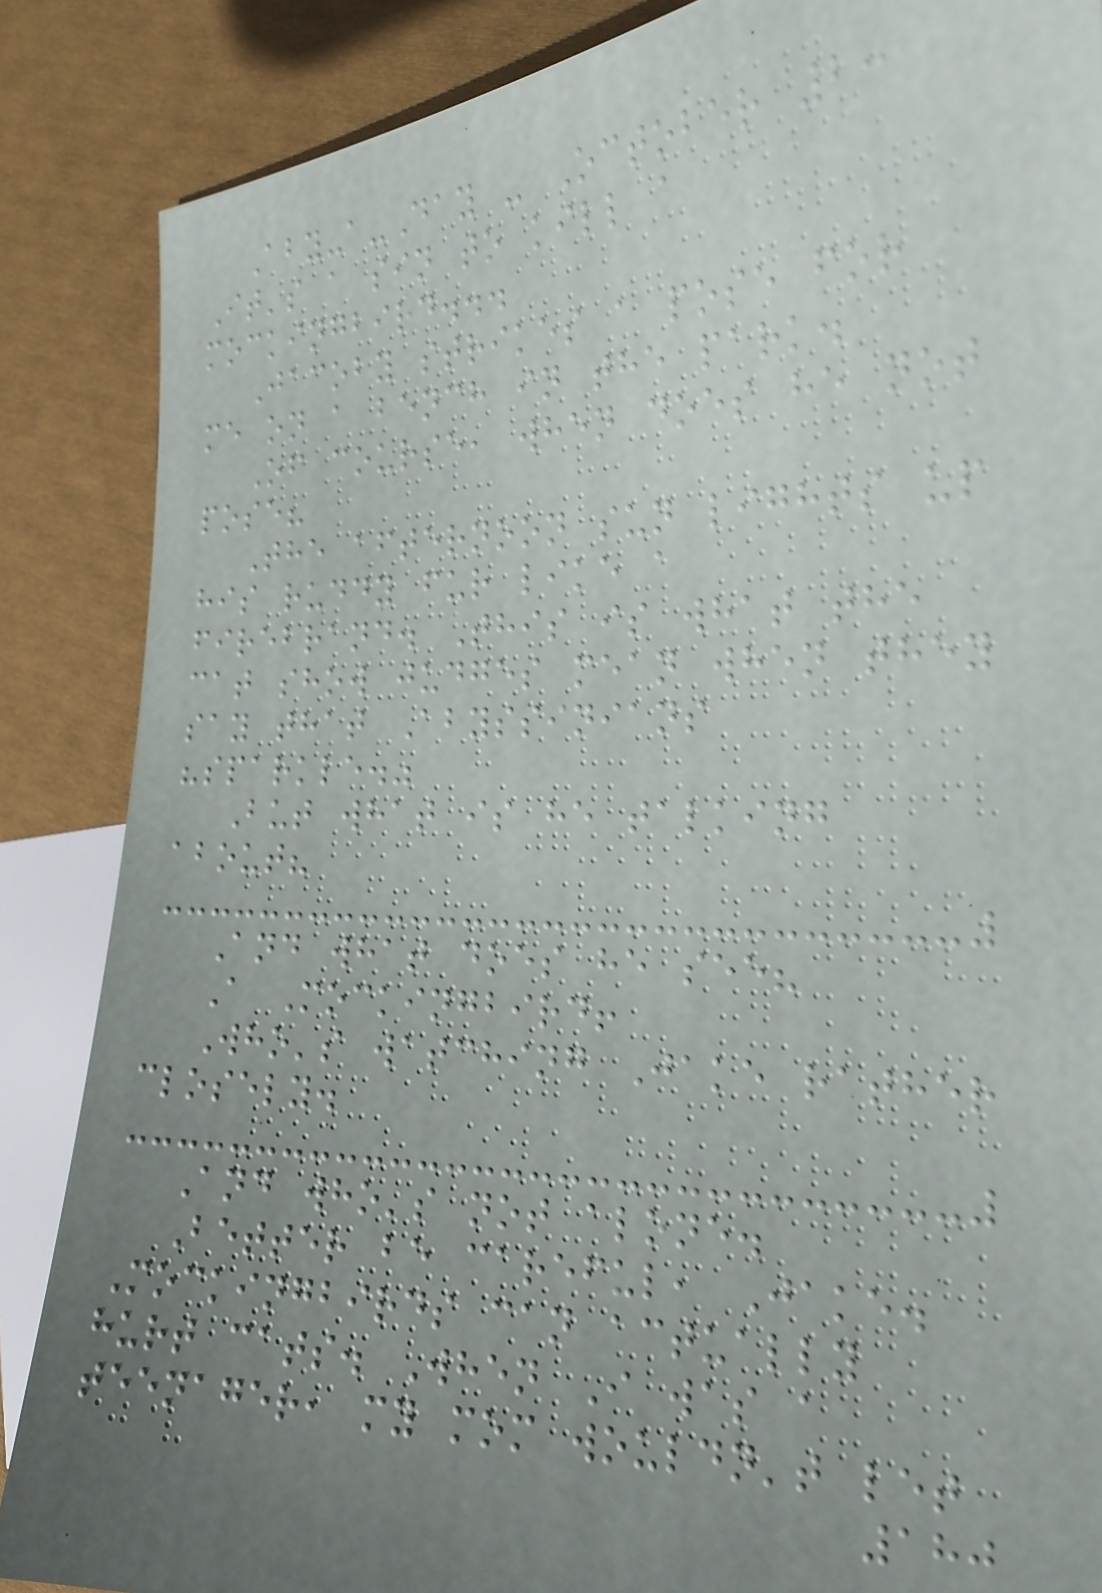Aby-a-Day - October 2:
It's a sin to kill a
mockingbird...
Jacoby strikes a pose for
me on a bench in the park.
Of course, when does he not
pose?
The afternoon sun lights up
his ruddy fur like a
firebrand. This is what the
cat show judges mean when they
say that Abyssinians
"sparkle."
But what is he talking
about?
And what does he see?
A Mockingbird!
Who's watching Jake rather
closely.
And who's not alone.
Better be careful, Jake.
Mockingbirds can actually
hurt cats. When I was a
teenager, my mom wouldn't let
180
